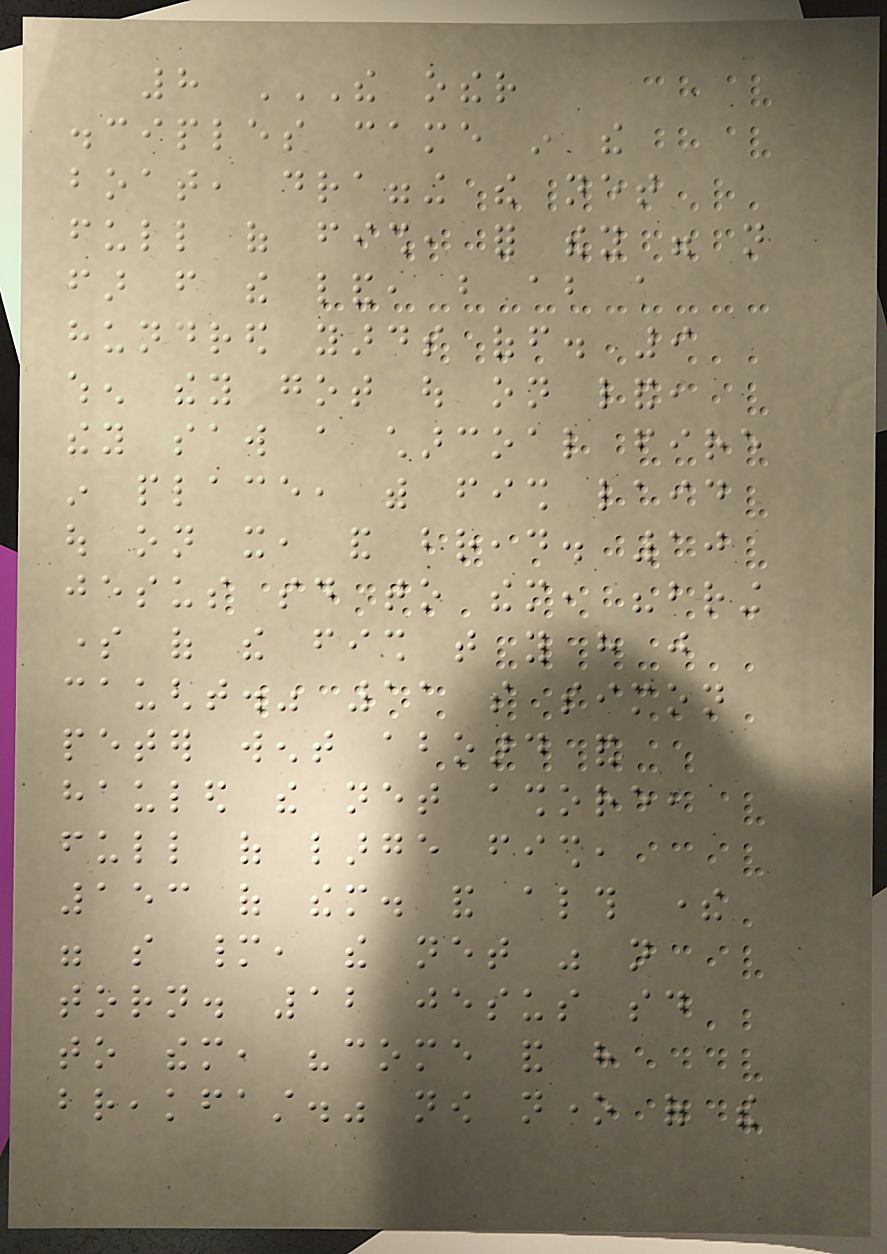8 THE OTHER
DISCIPLES CAME IN THE
BOAT, DRAGGING THE NET
FULL OF FISH, FOR THEY WERE NOT
FAR FROM THE LAND, BUT ABOUT A
HUNDRED YARDS OFF. 9
WHEN THEY GOT OUT ON LAND,
THEY SAW A CHARCOAL FIRE
IN PLACE, WITH FISH LAID
OUT ON IT, AND BREAD. 10
JESUS SAID TO THEM, "BRING
SOME OF THE FISH THAT YOU HAVE JUST
CAUGHT." 11 SO SIMON
PETER WENT ABOARD AND
HAULED THE NET ASHORE,
FULL OF LARGE FISH,
153 OF THEM. AND ALTHOUGH THERE
WERE SO MANY, THE NET WAS NOT
TORN. 12 JESUS SAID
TO THEM, "COME AND HAVE
BREAKFAST." NOW NONE OF THE
